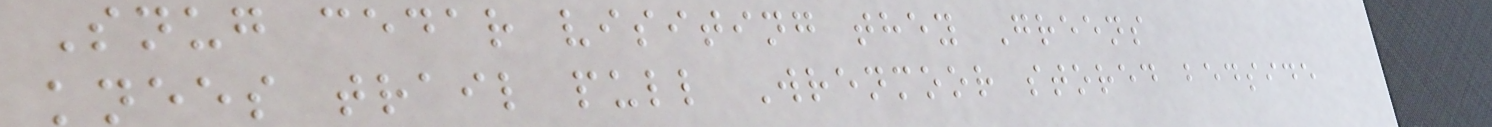Snug cedar visiting they Greens
knees trail pull Wrenmoor stored bedside
